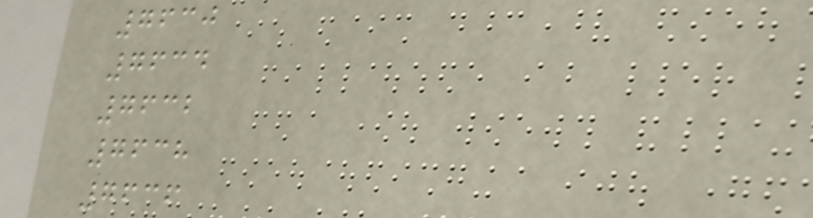7630
7634
7632
7638
7636
